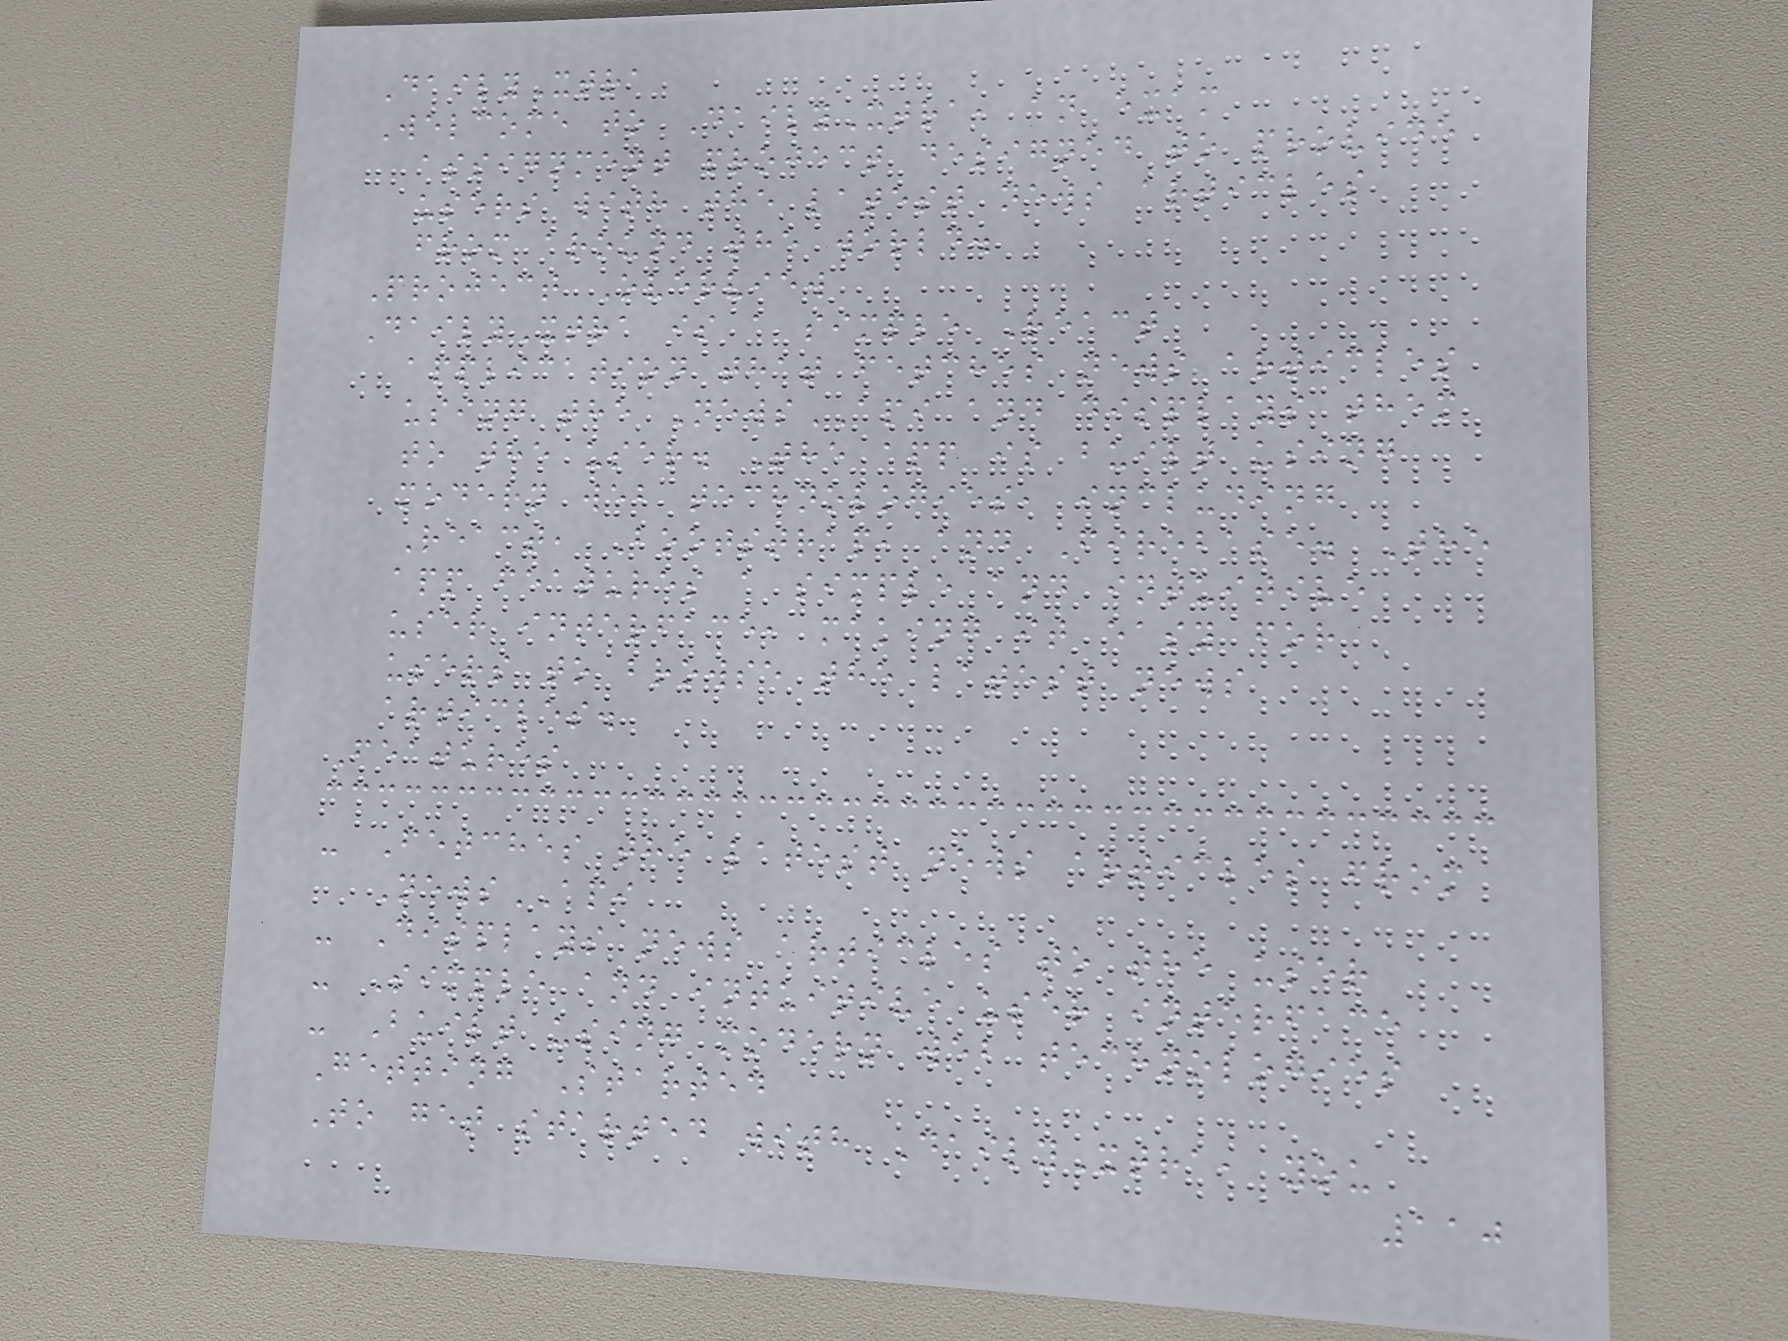DailyXtra
Welcome to DailyXtra, an exam
assignment project designed to provide
users with the latest news articles
from around the world.
Project Overview
DailyXtra is a simple React
application that fetches news articles
using the NewsAPI and displays them
to the user. The app is built using
modern web technologies, including
React, Bootstrap, and Firebase. The
app features a simple and intuitive
user interface, making it easy for
users to browse the latest news
articles.
Features
- Fetches the latest news articles from
NewsAPI
- Displays news articles to the user
- Simple and intuitive user interface
- Built using modern web technologies
Getting Started
To get started with DailyXtra, you
110
